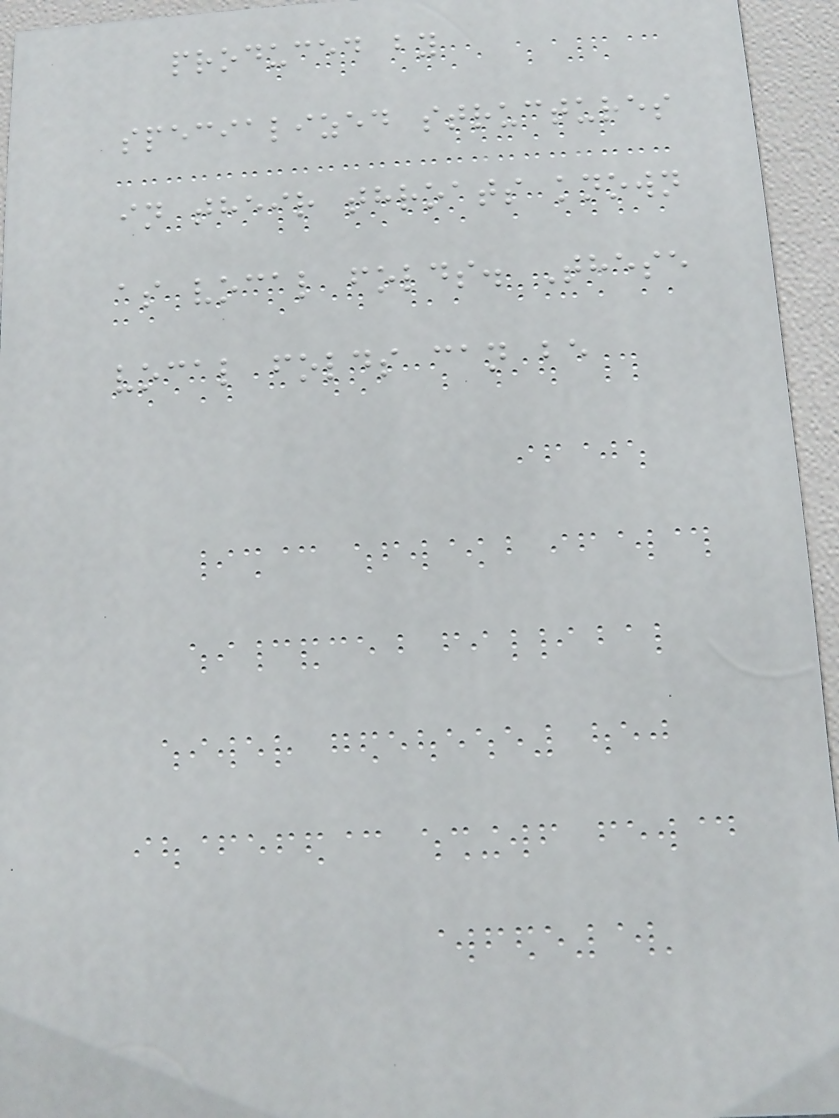produced by
specialized structures
in their throats known
as vocal folds. These
vocal folds can be
